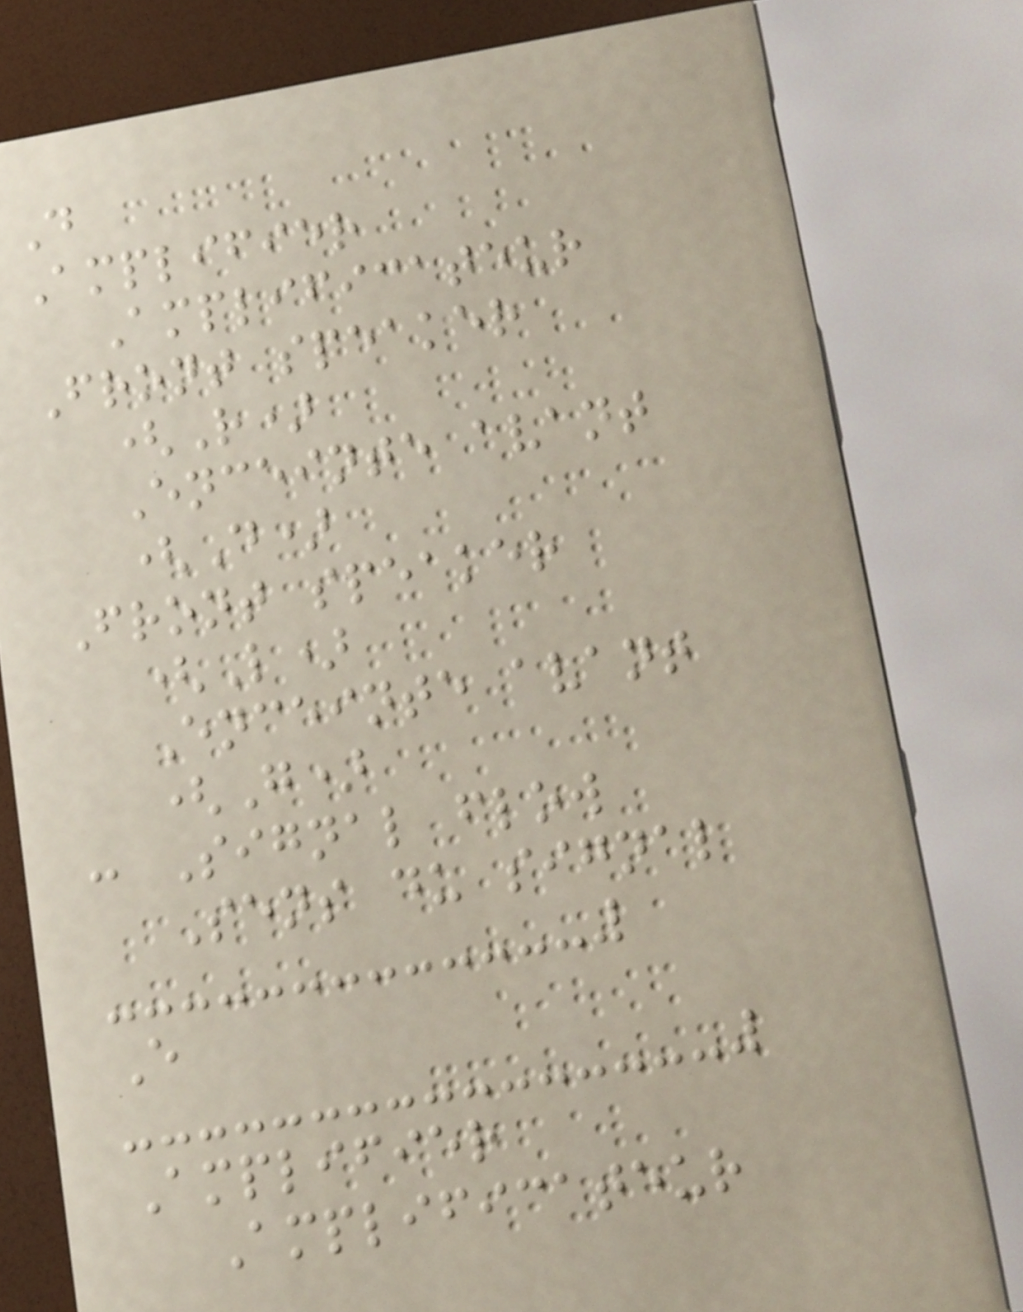D
Amplifier
Amplificateur
Front speaker
(R)
Enceinte avant
(D)
Front speaker
(L)
Enceinte avant
(G)
: Signal flow
Sens du signal
E
Amplifier
Amplificateur
